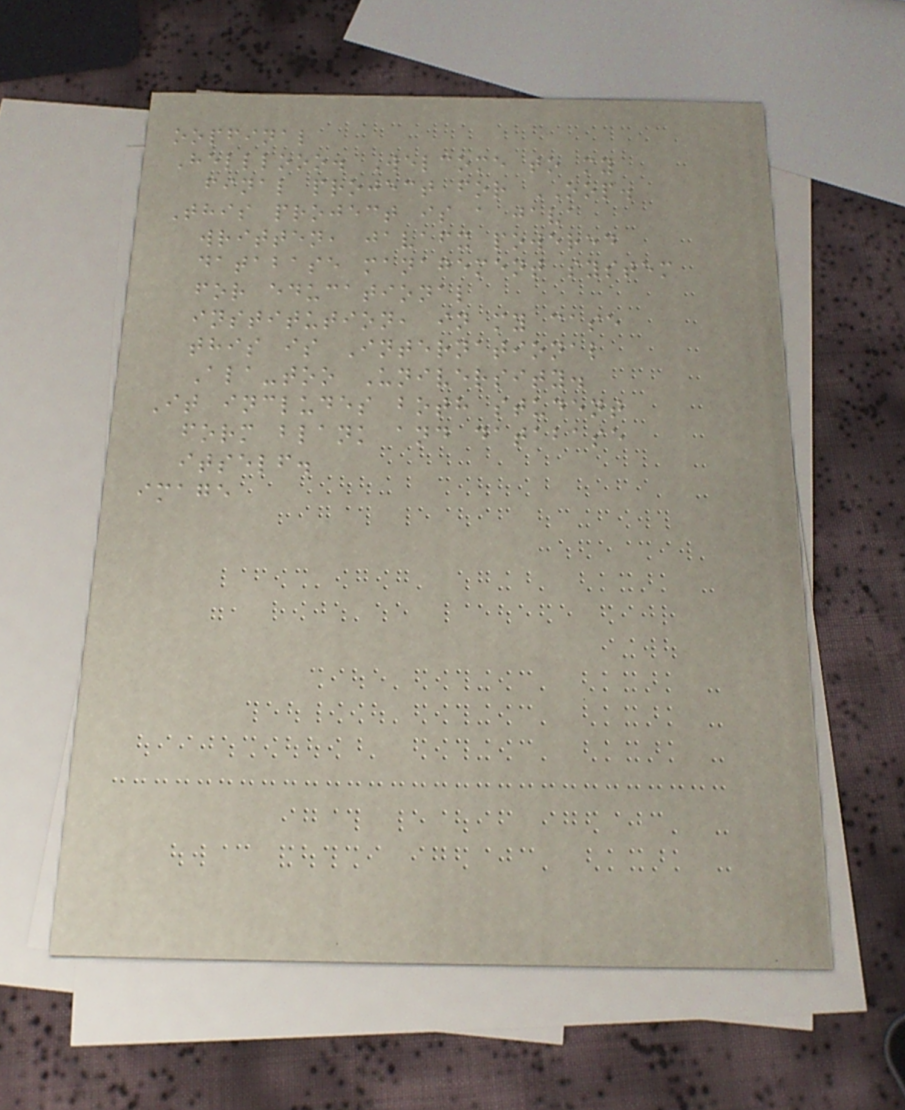oopfinal
Helllooo. Welcome to my
final project for OOP.
This project is a java
written, javafx powered
database management system
for educational
institution, in my case
this is International
Ala-too University.
It includes both student
form blank and database
itself.
image
